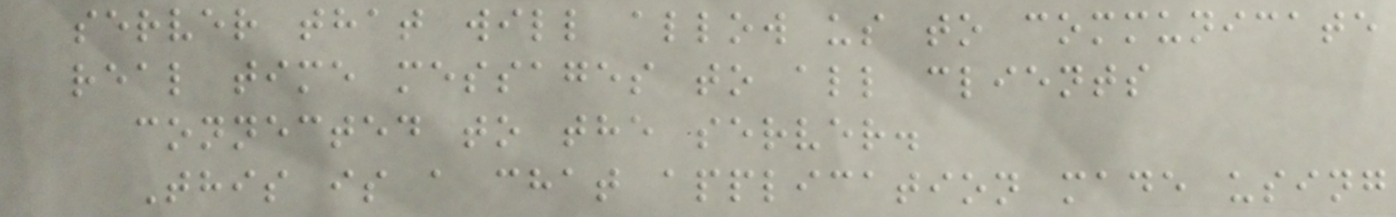server that will allow us to communicate
real time messages to all clients
connected to the server.
This is a chat application made using
